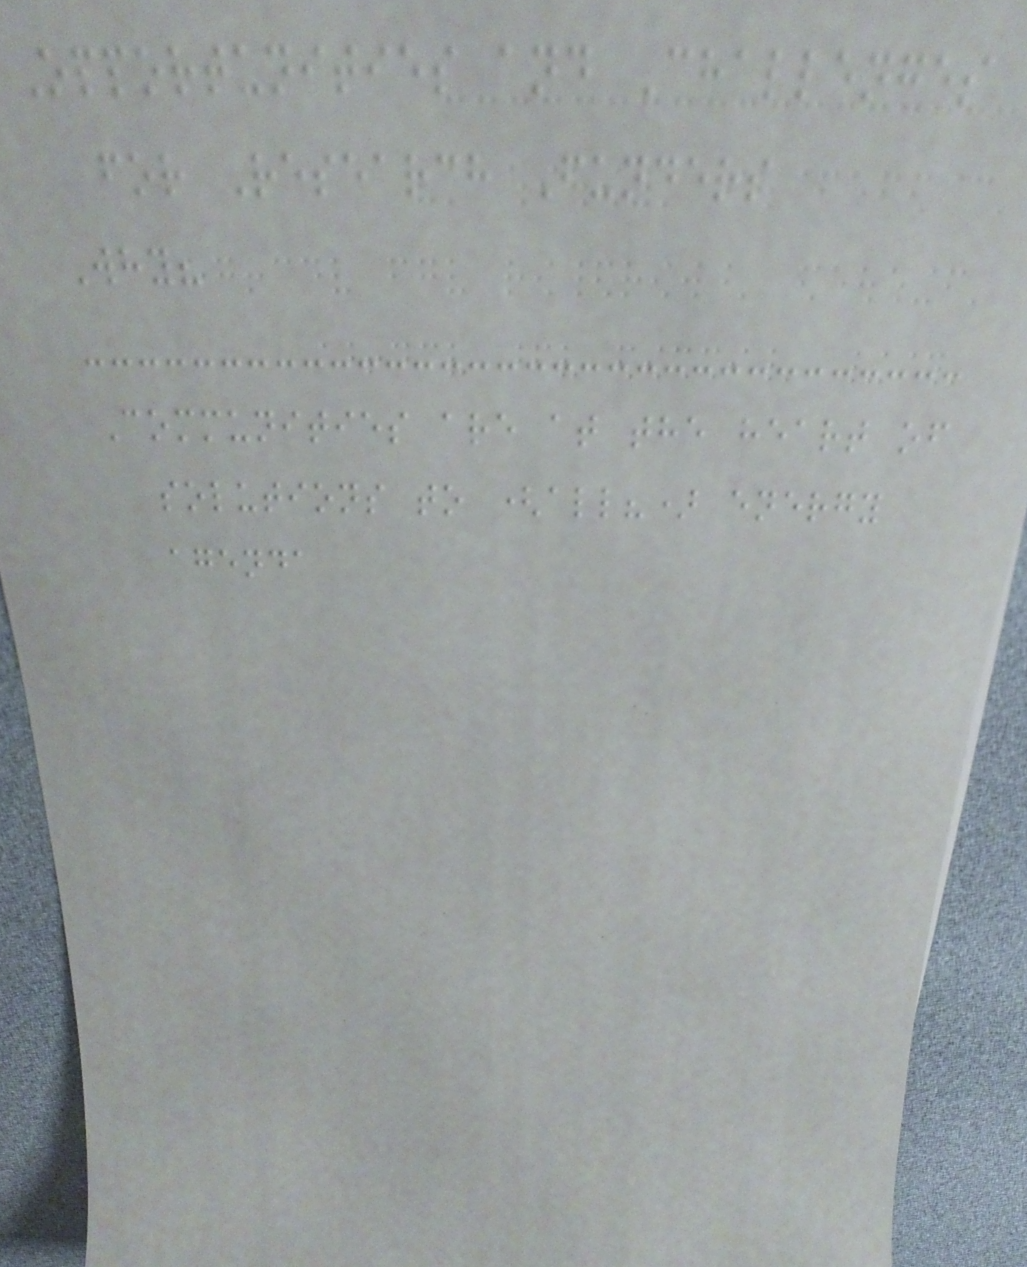Opportunities and Challenges
for Research Funders
Why?
Communities are at the heart of
solutions to (all?) energy
agenda
